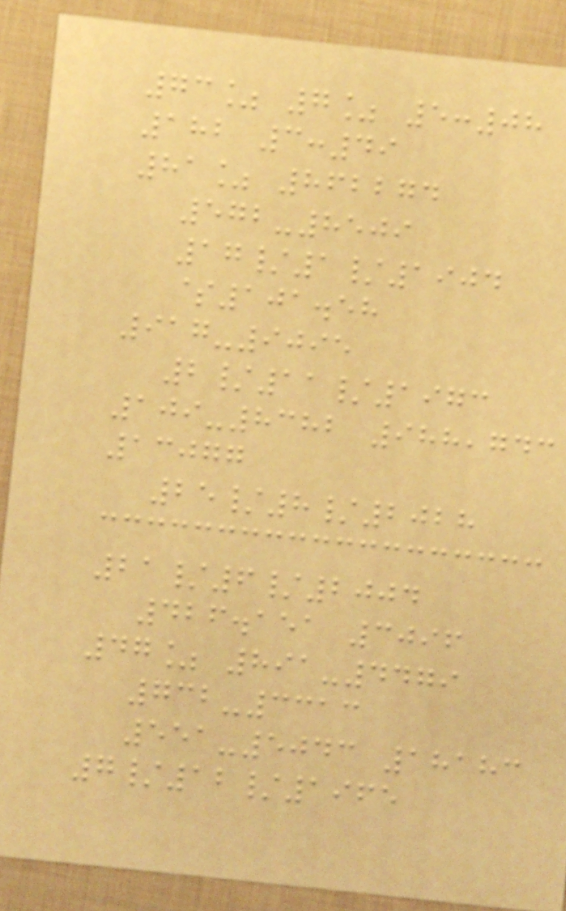73% 7% 5:08
182 3:49
81% 862274
572-8509
17/1/1904
$101.58
917-9095
2/11/1973
109-8382 988,743
13077
25/8/2028
21/6/2004
426.151 3096
47% 891-4479
732-3313
551-5043 18183
7/12/1965
